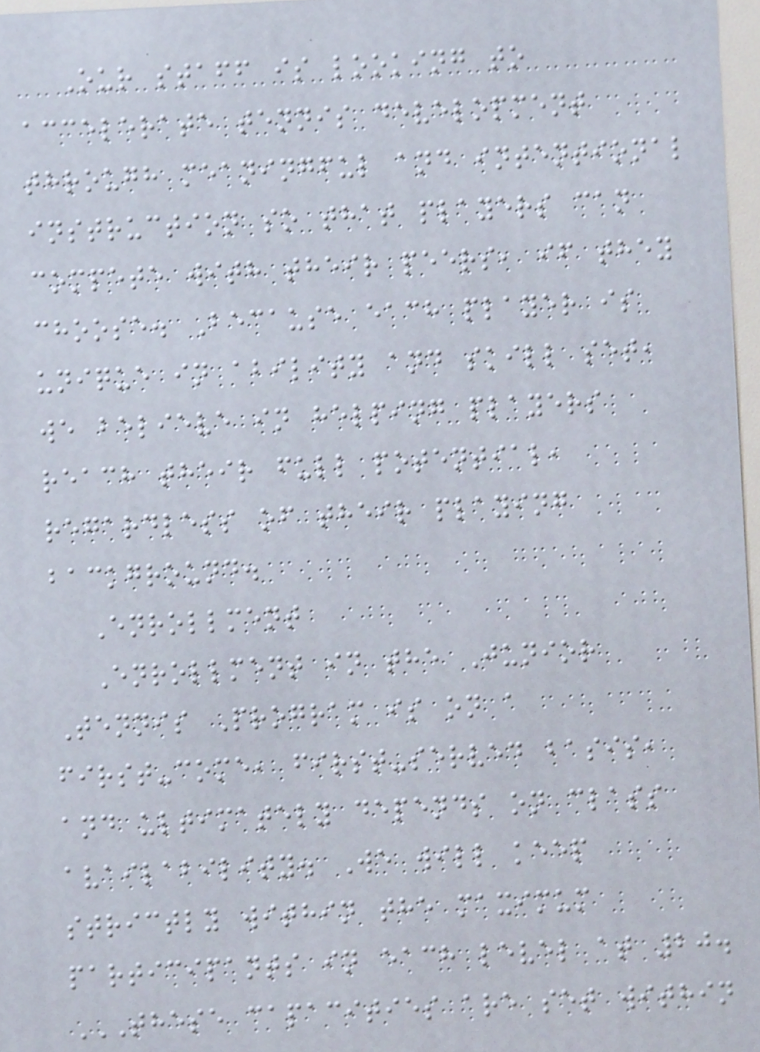Our staff is looking to
accelerate tennis development
through meaningful and intentional
instruction so that players can
compete with their peers, if they
choose. Because each player is
unique in ability and skill set,
we believe in helping players
reach their full potential,
regardless of their playing
background.
Enrollment
Enrollment in the Junior
Tennis Program is on a
first-come, first-served basis,
and ultimately depends on class
availability. We will keep
strictly within the maximum
participants in each level at 20.
THESE CAPACITIES ARE SET WITHIN
